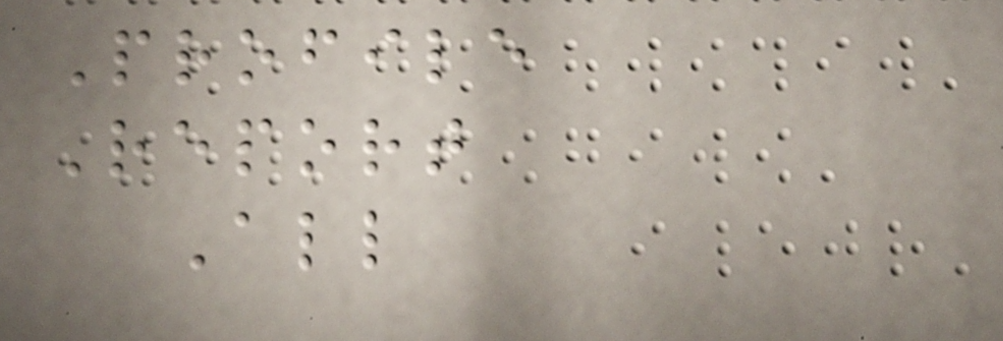Profile
Report
All
